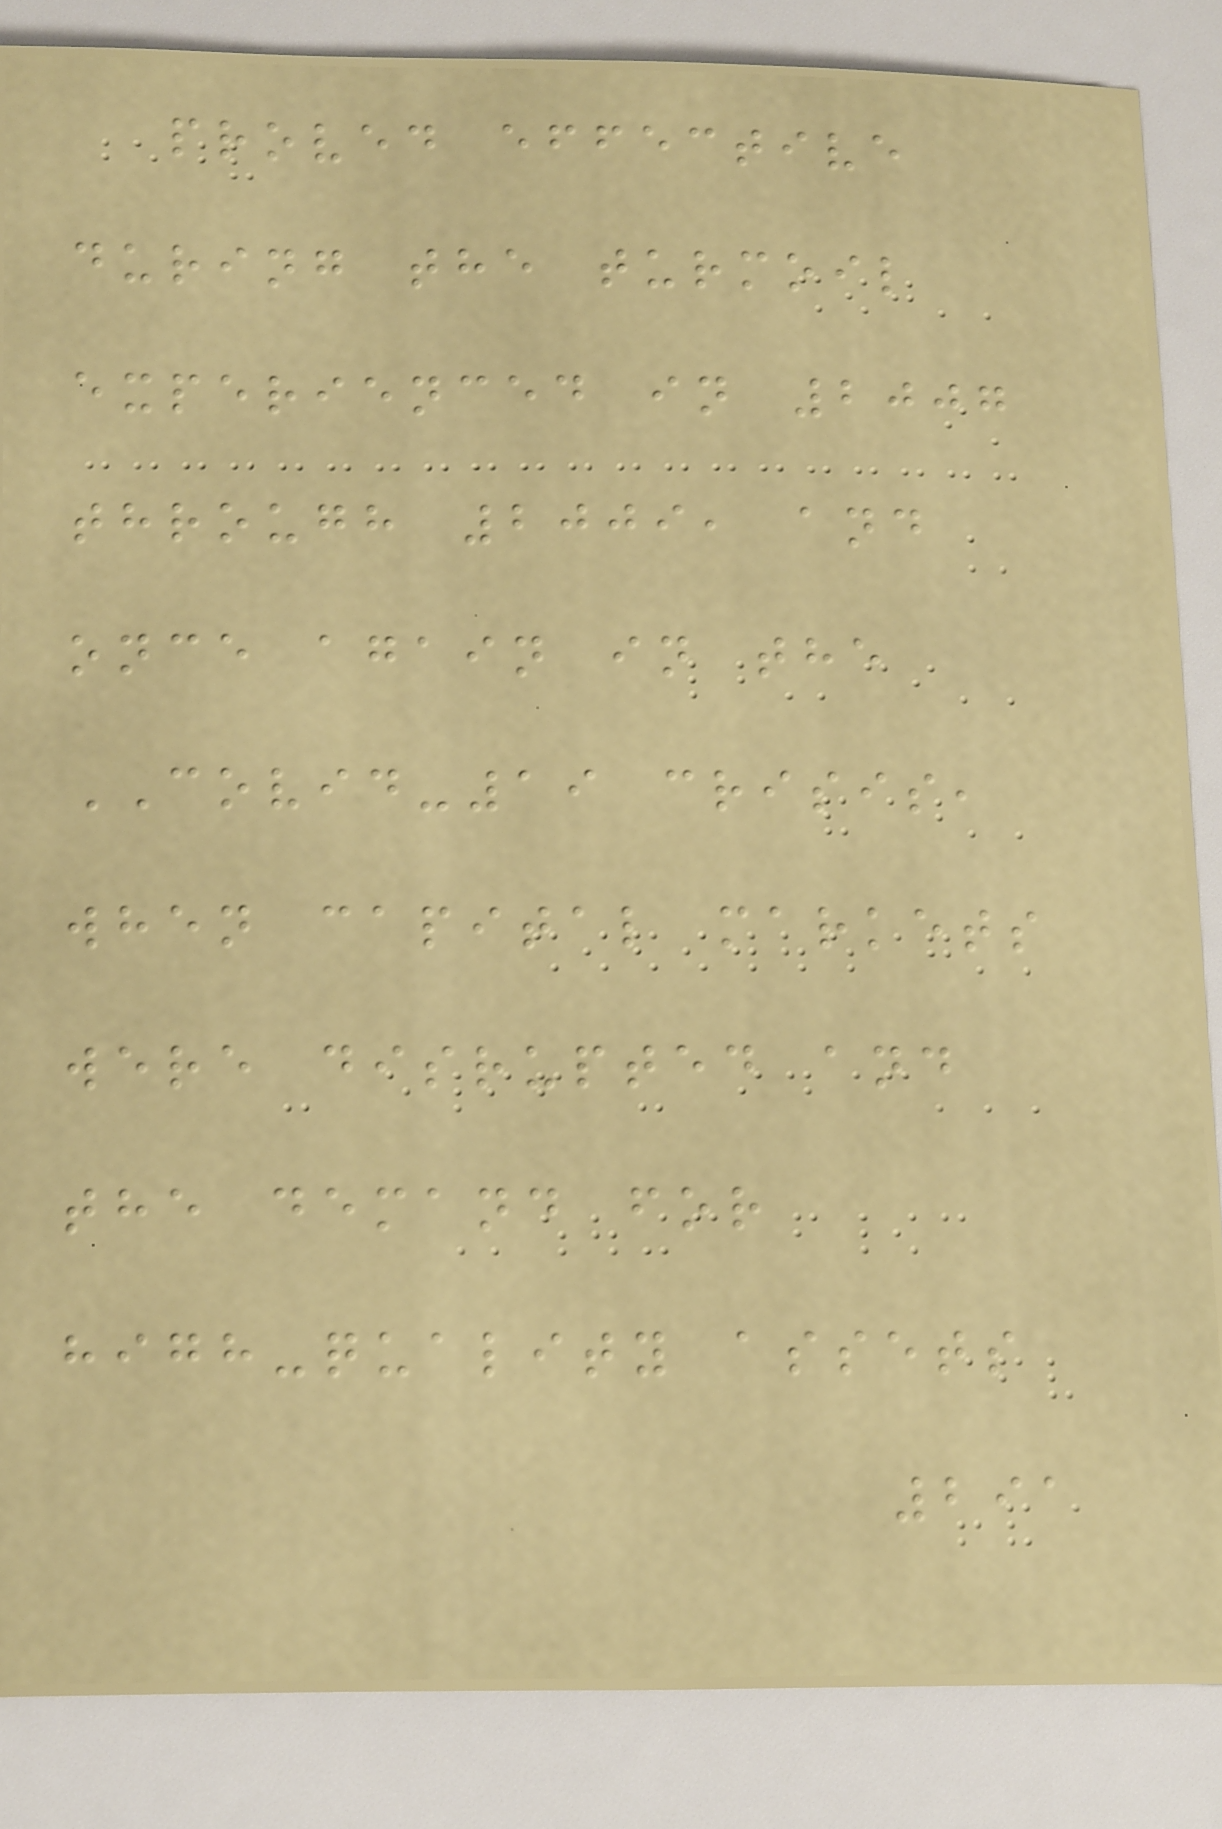proved effective
during the turmoil
experienced in 2007
through 2009, and
once again in the
COVID-19 crisis,
when capital markets
were disrupted and
the demand for
high-quality assets
291
